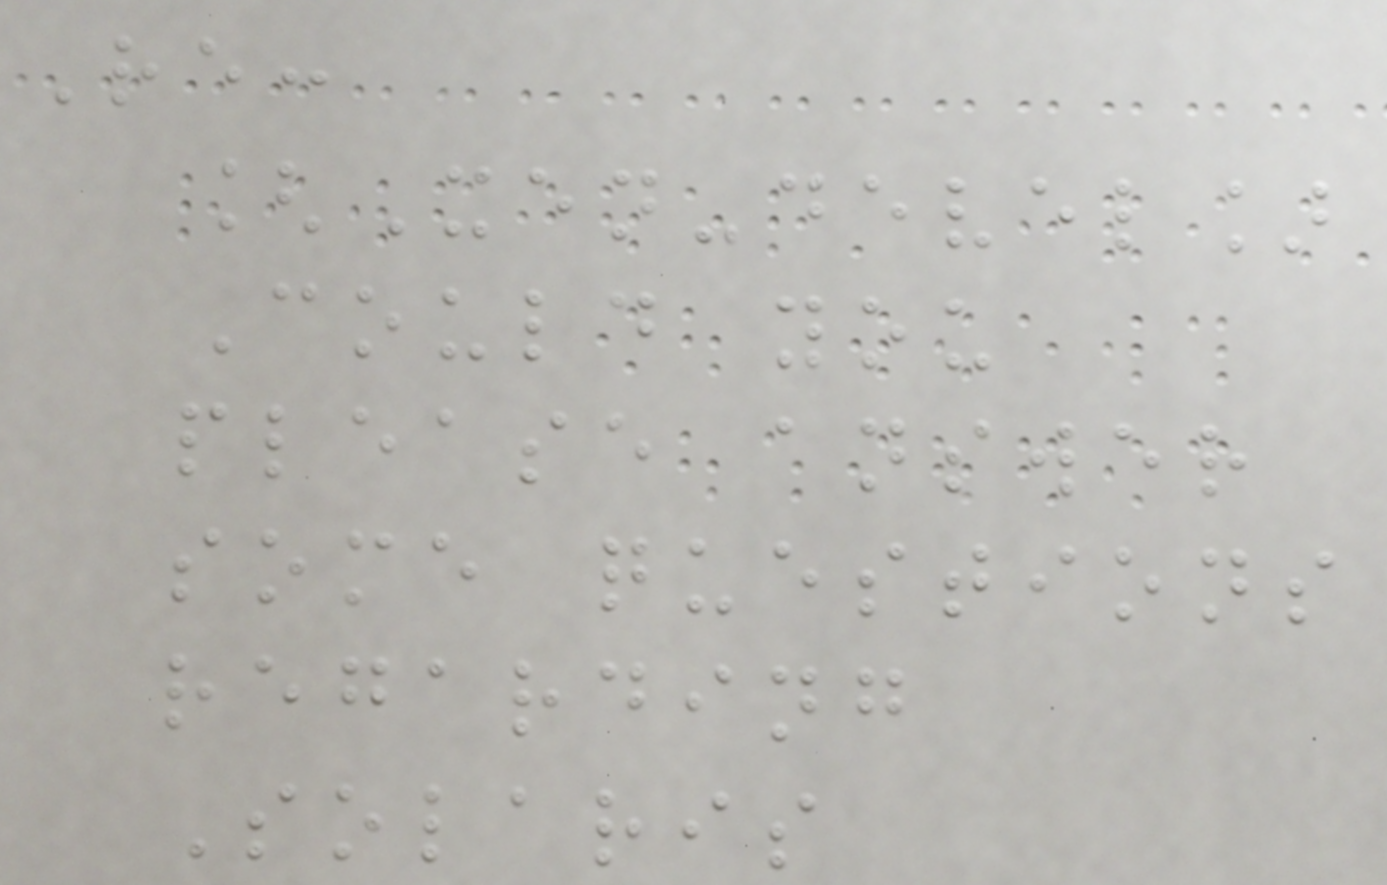Re:
[Xen-devel]
Could you
please answer
some questions
regarding
Solaris
